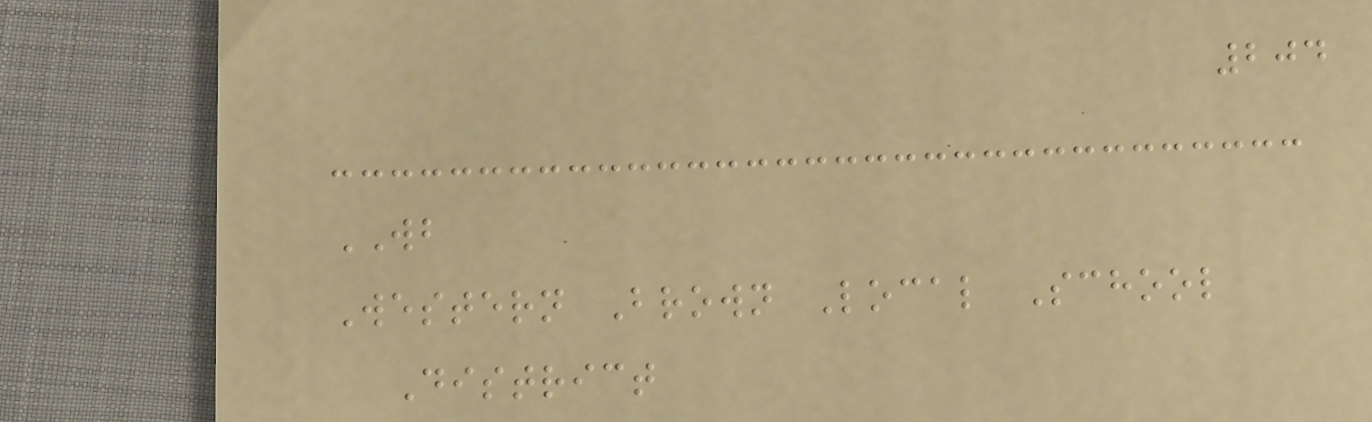204
WB
Western Brown Local School
District
